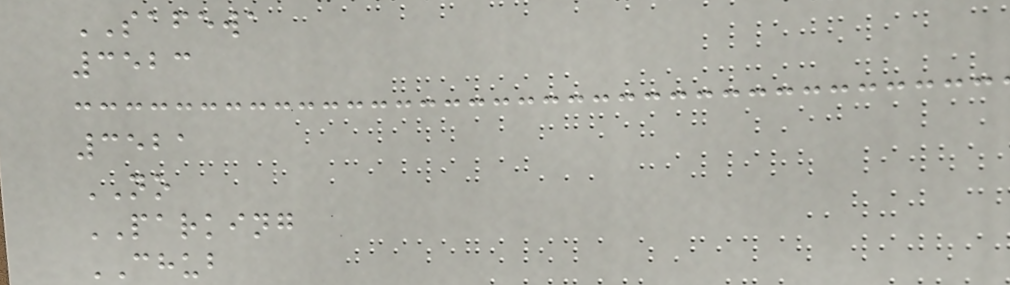SAFEWA
3523
3521
NO
PARKING
CHUB
